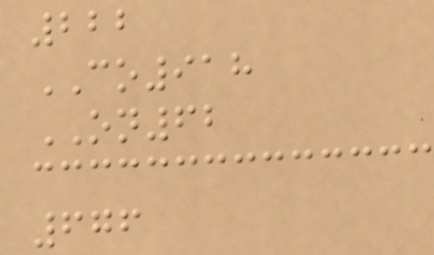222
CO918
ON62
676
